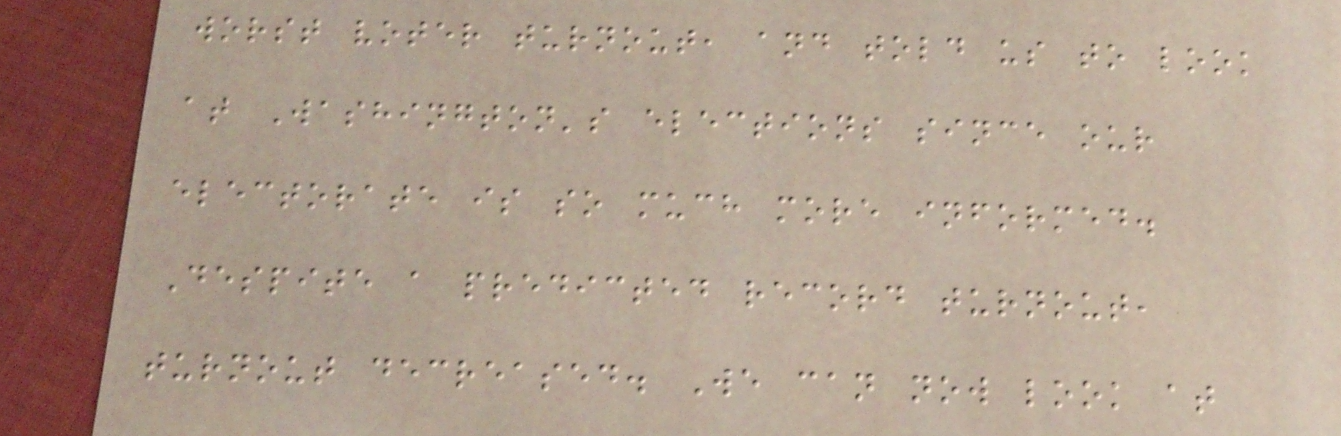worst voter turnout, and told us to look
at Washington's elections since our
electorate is so much more informed.
Despite a predicted record turnout,
turnout decreased. We can now look at
